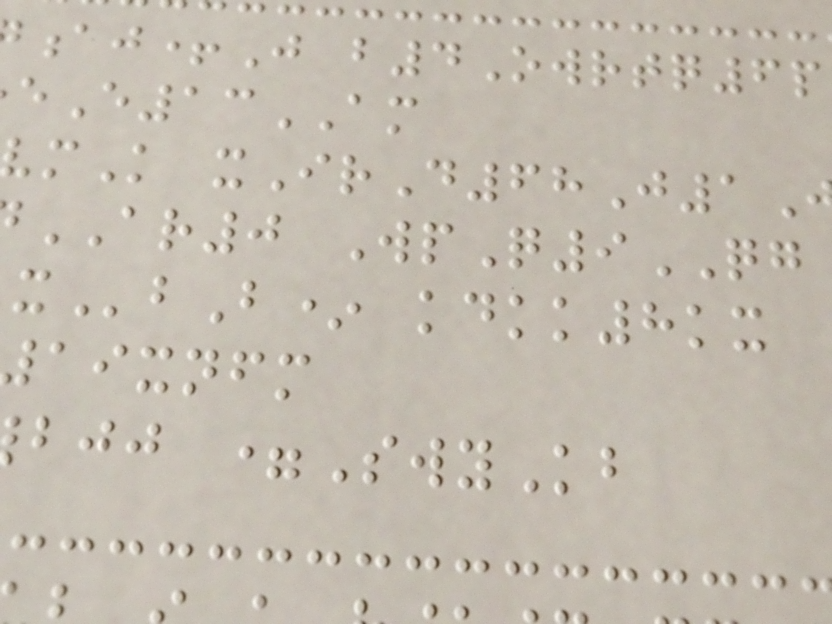aj+J b4Owrtq6p
eE13AM
mK xIrD68J1
AR0 WpQ9QG
bB* kdkk8kx
aixnfm
bjj =SwyKb
